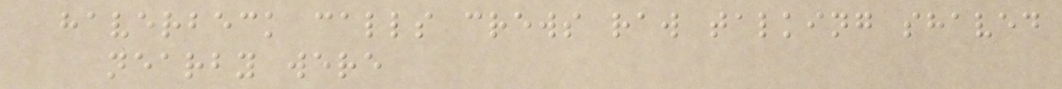haverbeck calls crews raw talking shaved
nearby were
